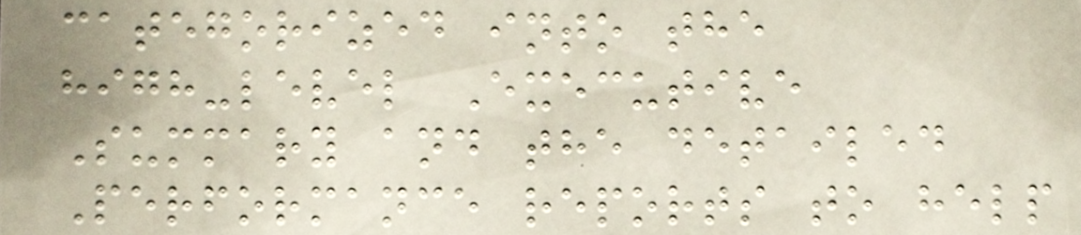categorized into the
high-level Executive
Summary and the detailed
Performance reports to help
